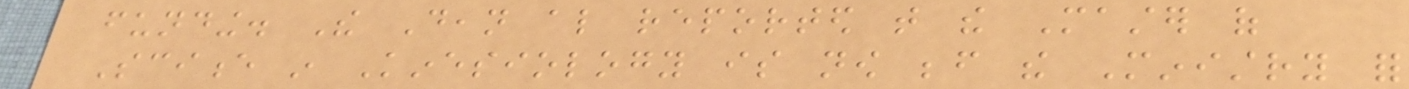funding. The Dean also reported that the Master of
Science in Kinesiology is now before the Ministry for
